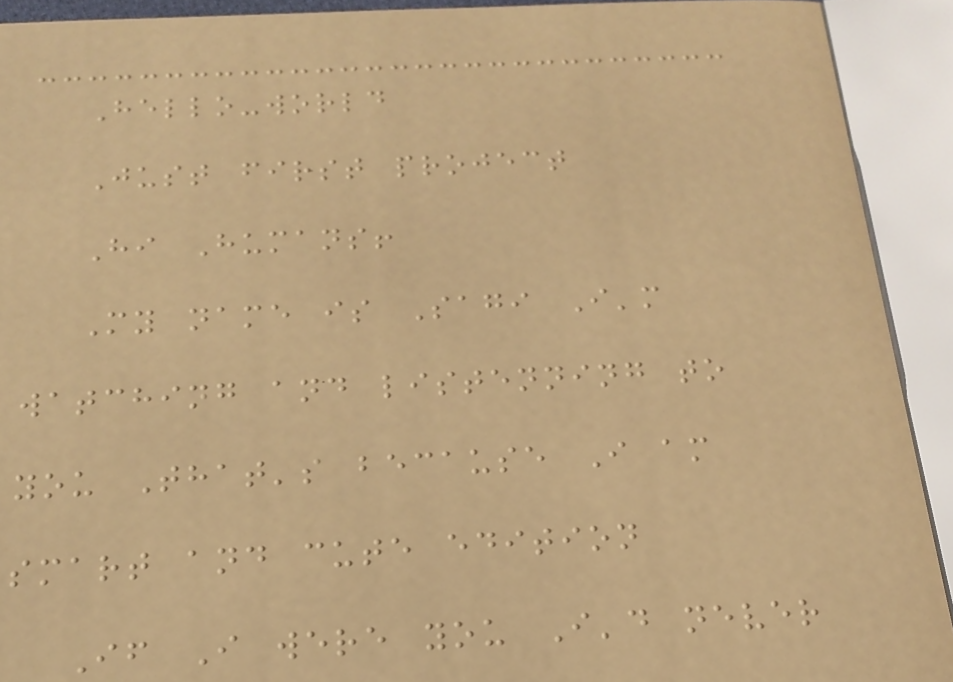Hello-world
Just first project
Hi Humans!
My name is Sagi I'm
watching and listenning to
you That's because I am
smart and cute edition
If I were you I'd never
